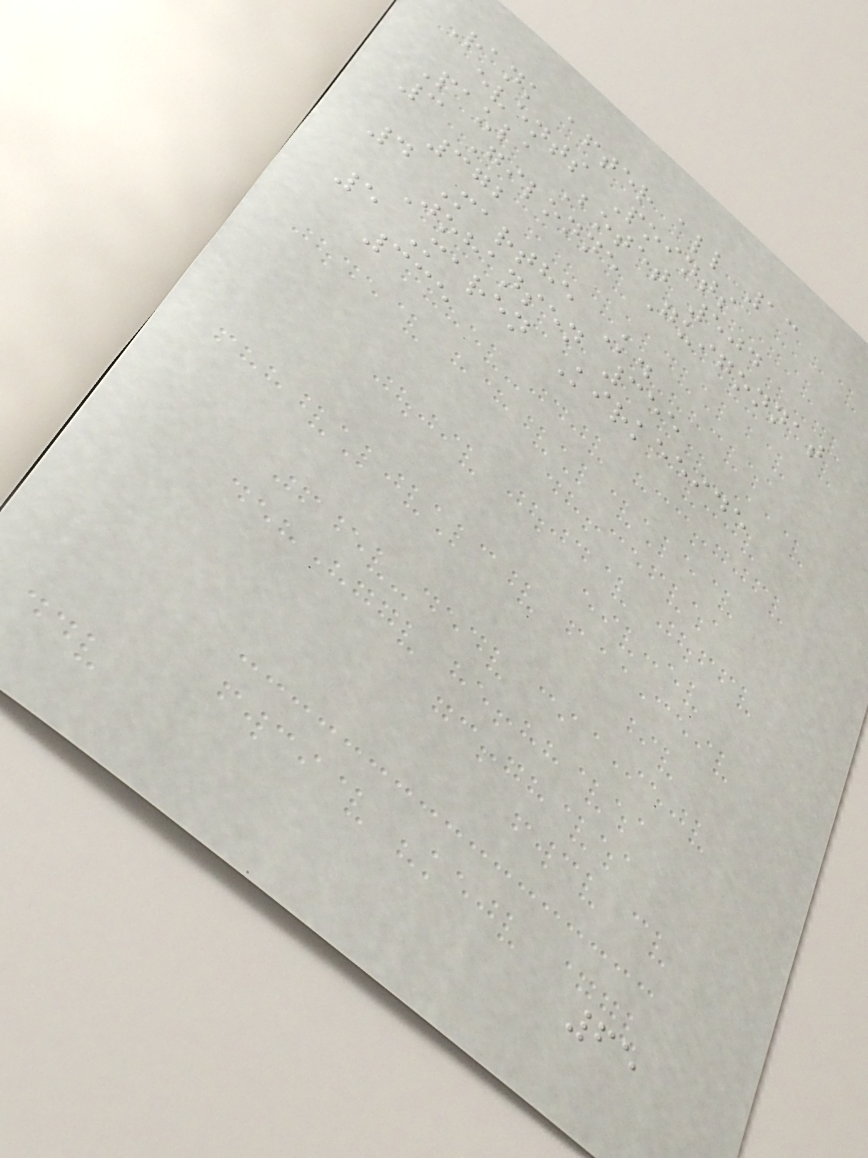Rank after all 13
events Points
Paula Botet 504
3 Gilonne Guigonnat
372
4 Marthe K.
Johansen 355
5 Maren Kirkeeide
335
65
